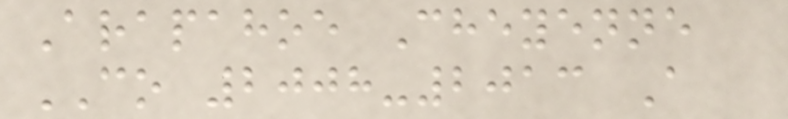Arapahoe Cheyenne
CO 2008-2013 A
